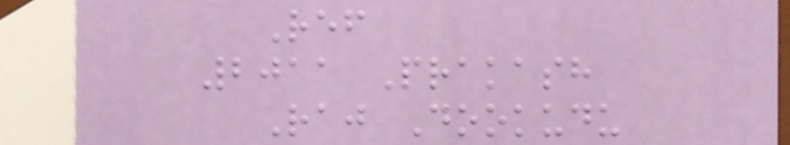Ref
2011 Prakash
Raj Dookudu
